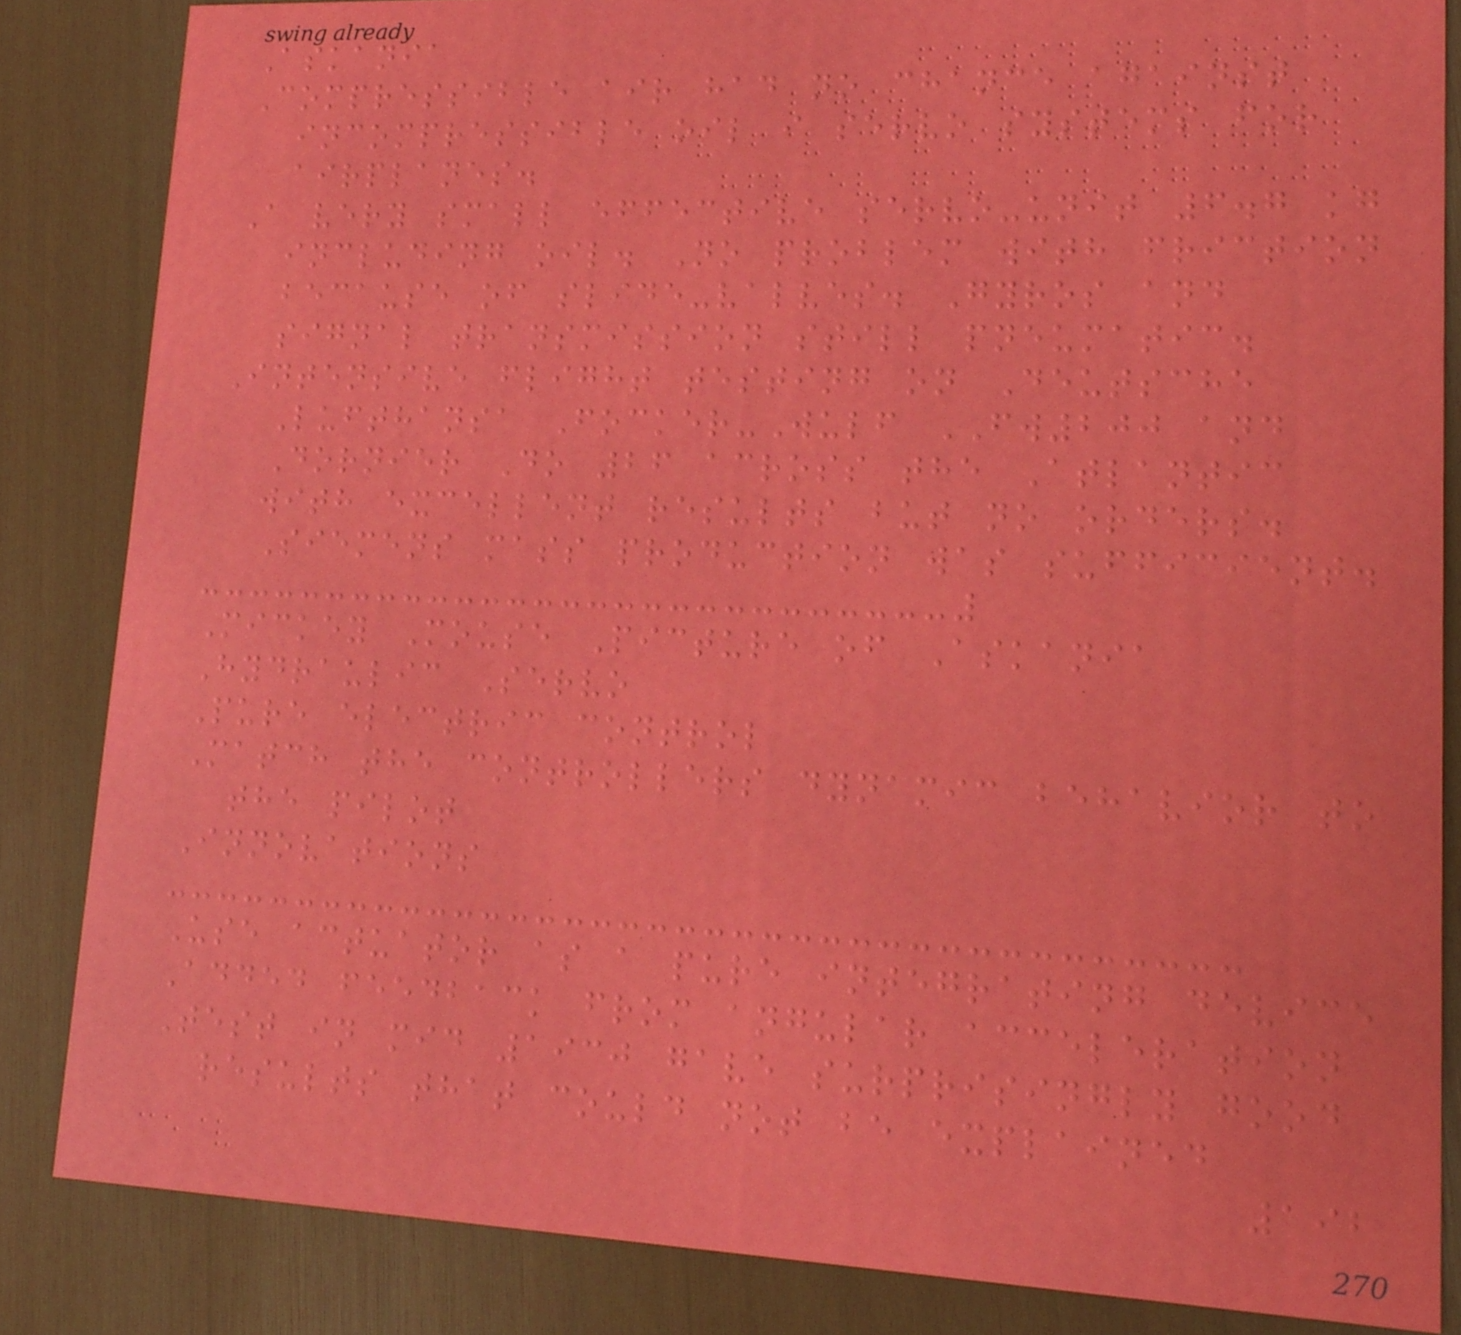Askania
Compressible air had no chance against
incompressible oil i servo systems for
airplanes.
A very small effective servo-unit 6.7 kg
including oil. No problem with friction
because of slide-valves. Gyros and
signal transmission still pneumatic.
Intensive flight testing on Deutsche
Lufthansa Focker-Wulf FW200 and
Dornier Do 26 across the Atlantic
with excellent results but no orders.
Siemens mass production was sufficient.
Mickey Mouse Picture of Askania
Hydraulic Servo
Pure electric control
Match the controllers dynamic behavior to
the pilot
Innovations
Use actuator as a pure integrating device
Added feedback from angular acceleration
Test in mid 1930 gave surprisingly good
results that could not be explained
192
